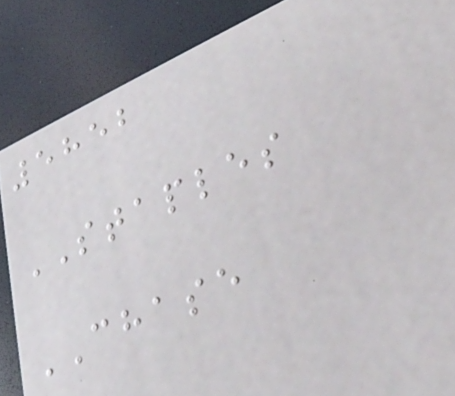5852
STAPLES
CHASE
